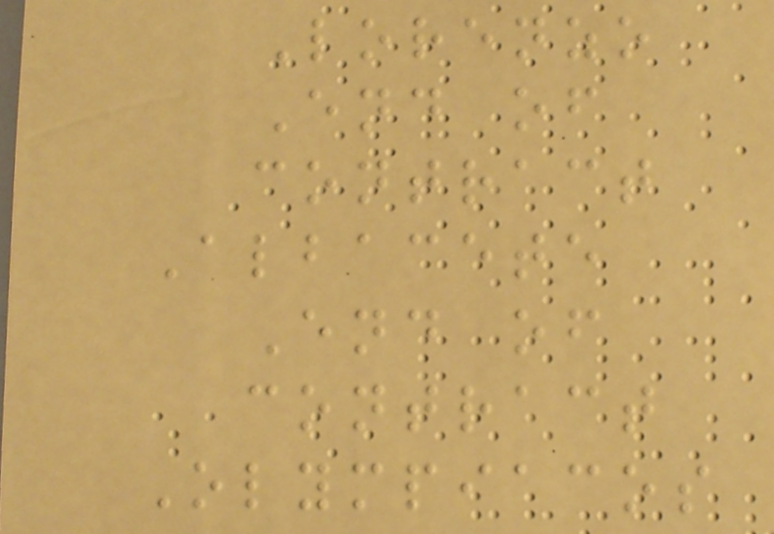Lorenzo
End of
contract
Albacete
End of
contract
Olympiacos
